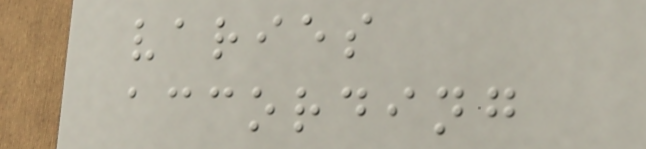varies
according
